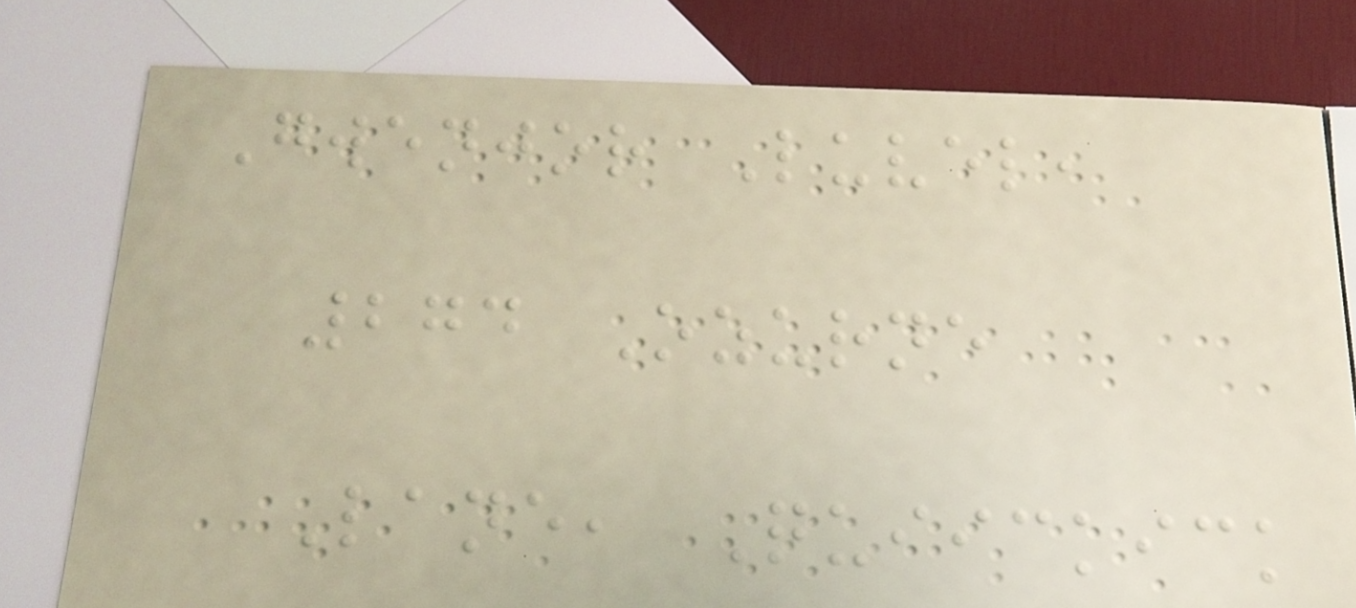Gwenjor Luvel,
274 Ozurne
Lane, Quiickick
